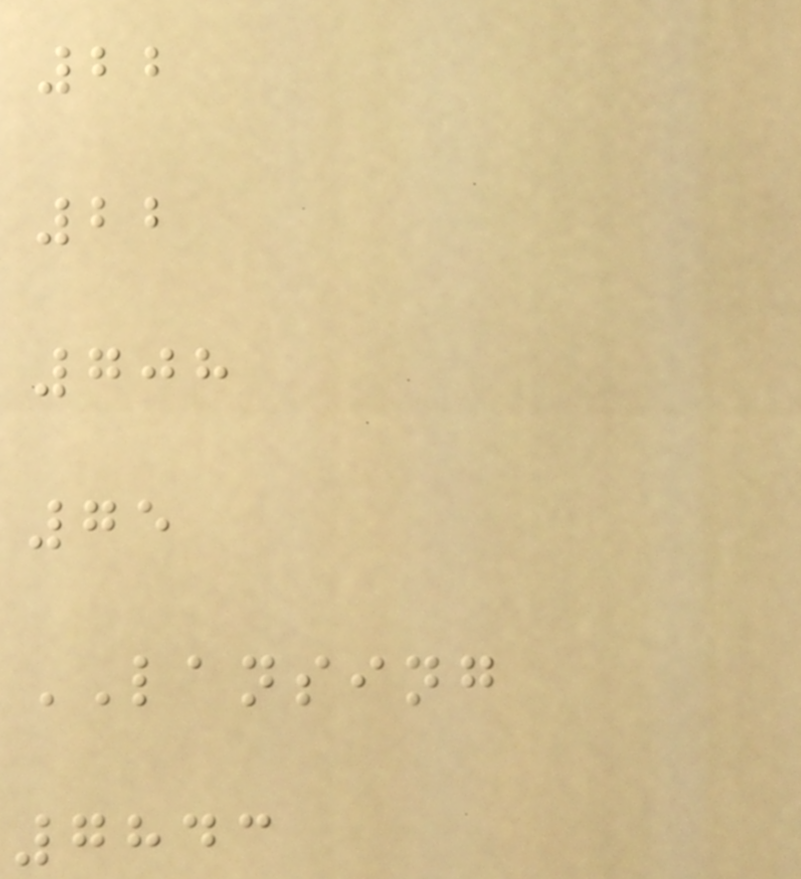22
22
708
75
LANSING
7843
